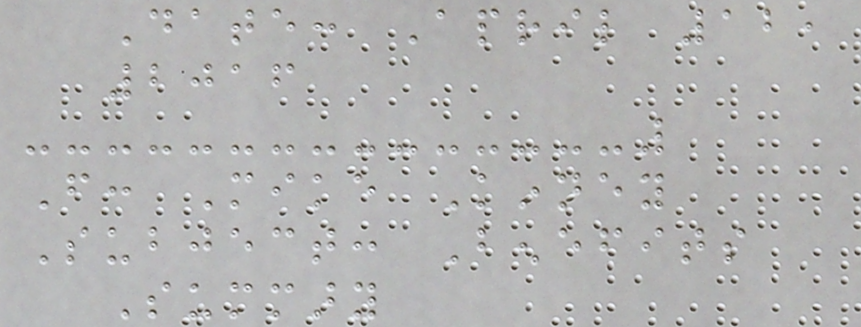Date: April 12,
2016
From: Mike Kinney
Subject: Benefits
Summary
